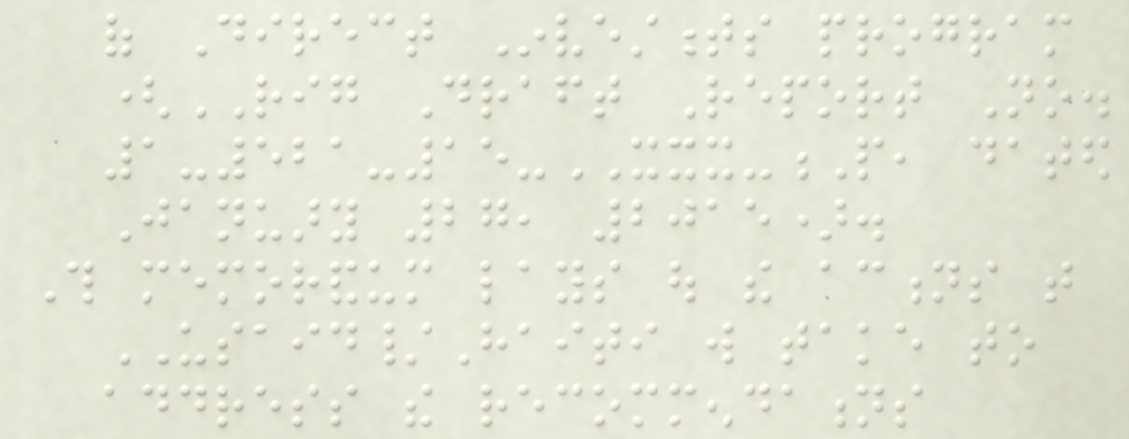of Direct Investments program
(RIG Draft Report No.
1-521-15-XXX-P, dated
January 27, 2015).
This memorandum lays out the actions that
USAID/Haiti will take to
address the recommendations
